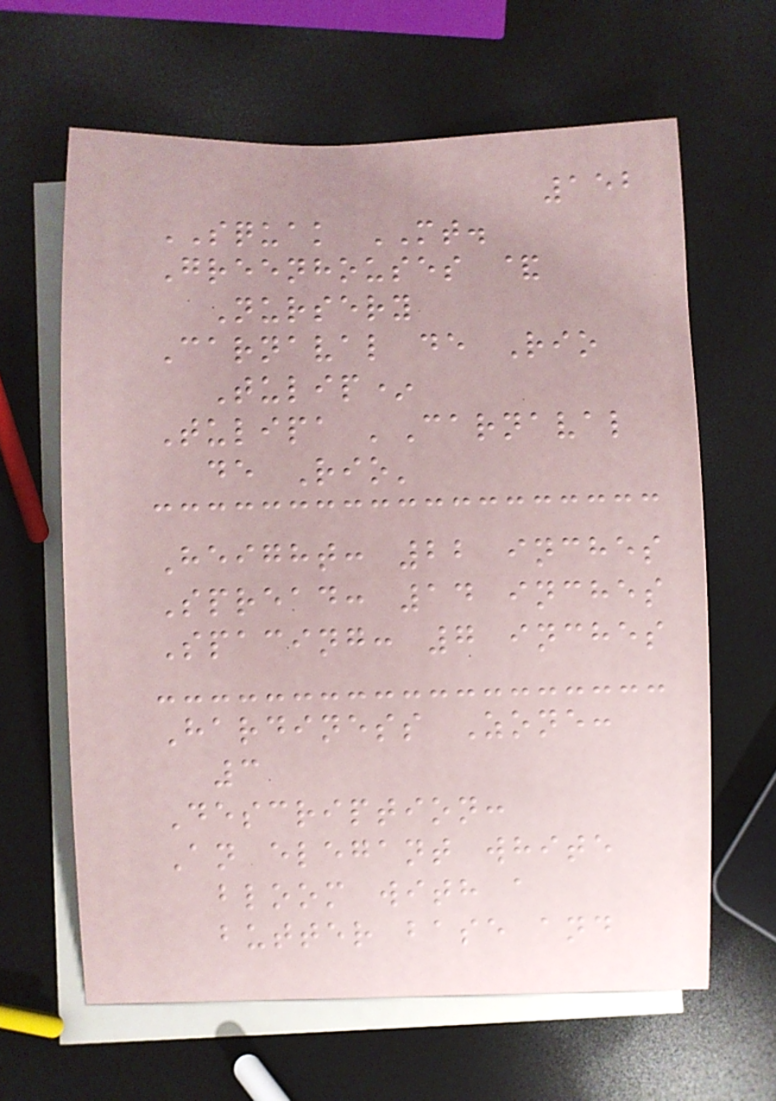152
SQUAK MT.
Greenhouses &
Nursery
Carnaval de Rio
Tulip*
Tulipa 'Carnaval
de Rio'
Height: 22 inches
Spread: 14 inches
Spacing: 7 inches
Hardiness Zone:
3
Description:
An elegant white
bloom with a
butter base and
